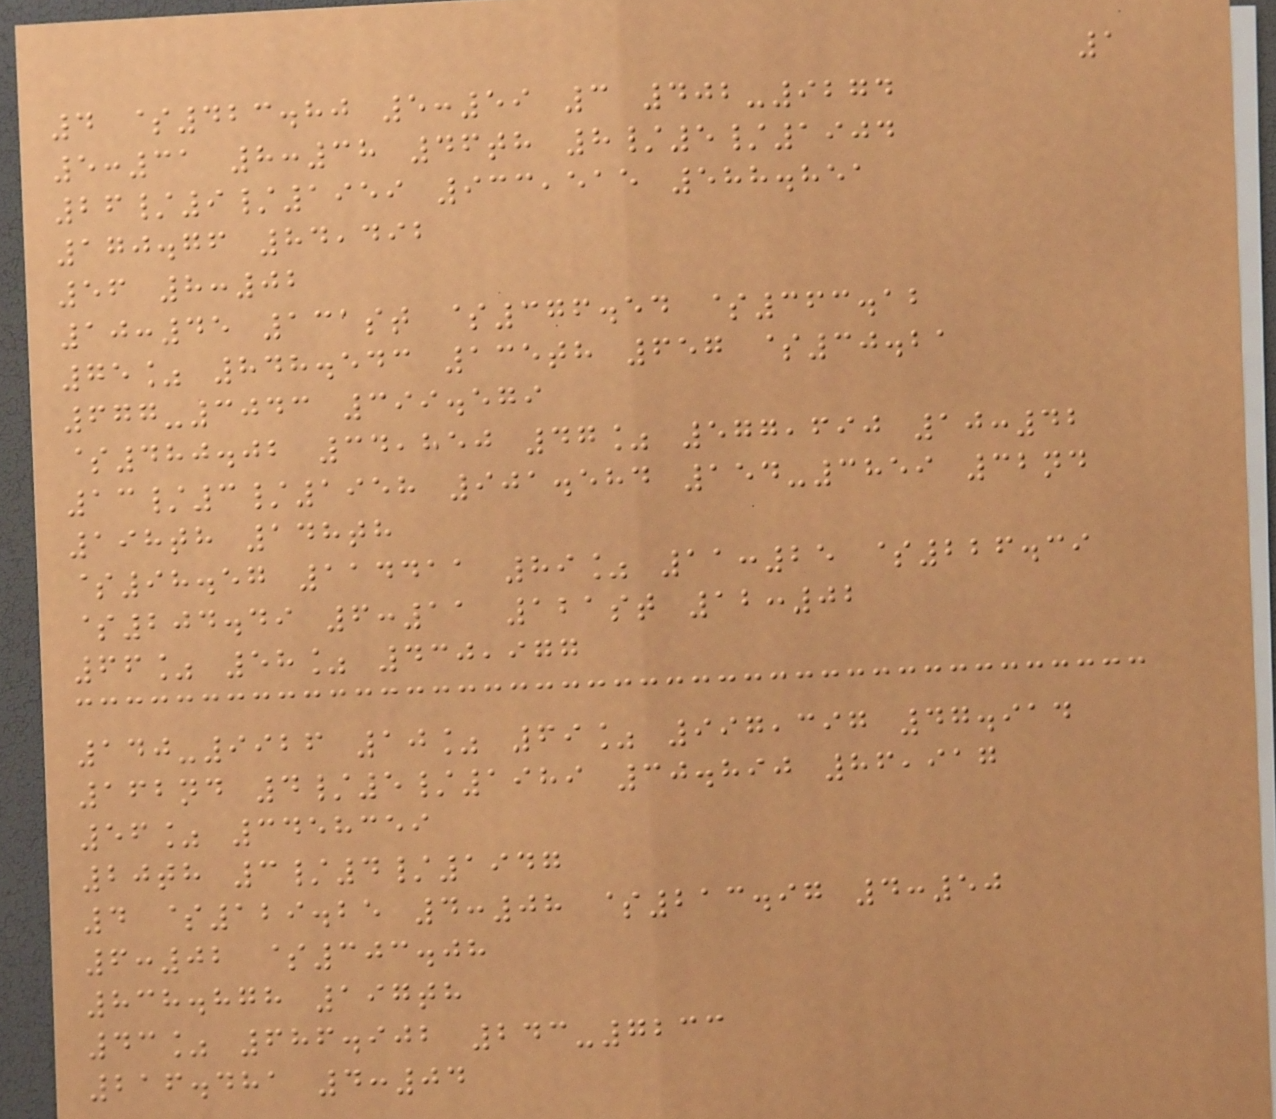1
4 $423.80 5:59 3 402-9274
5:31 8:38 46th 8/5/1904
26/9/1959 933,515 588.851
170.76 84,492
56 8:02
10:45 131st $376.54 $363.12
75% 848.543 135th 657 $30.21
677-3043 399.579
$480.02 34,850 47% 577,690 10:42
13/3/1958 901.584 154-3859 32nd
198th 148th
$98.57 114411 89% 11:25 $226.39
$204.49 6:11 121st 12:02
66% 58% 430,977
140-9926 10% 69% 997,397 47.914
162nd 4/5/1989 30.890 86,917
56% 3458359
20th 3/4/1947
4 $129.25 4:08 $213.97 4:50
6:02 $303.08
838.878 197th
43% 686.902 243-7233
216.481 4:04
